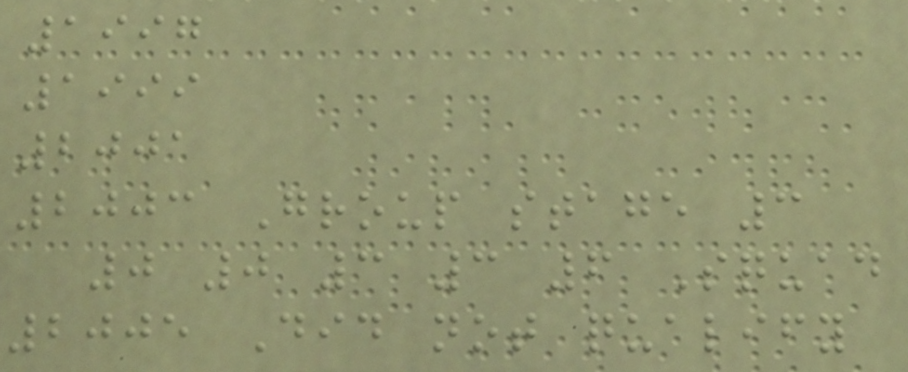1997
1999
2001
2003 Group stage 3
0 0 3 3 6 Squad
2005 Did not qualify
